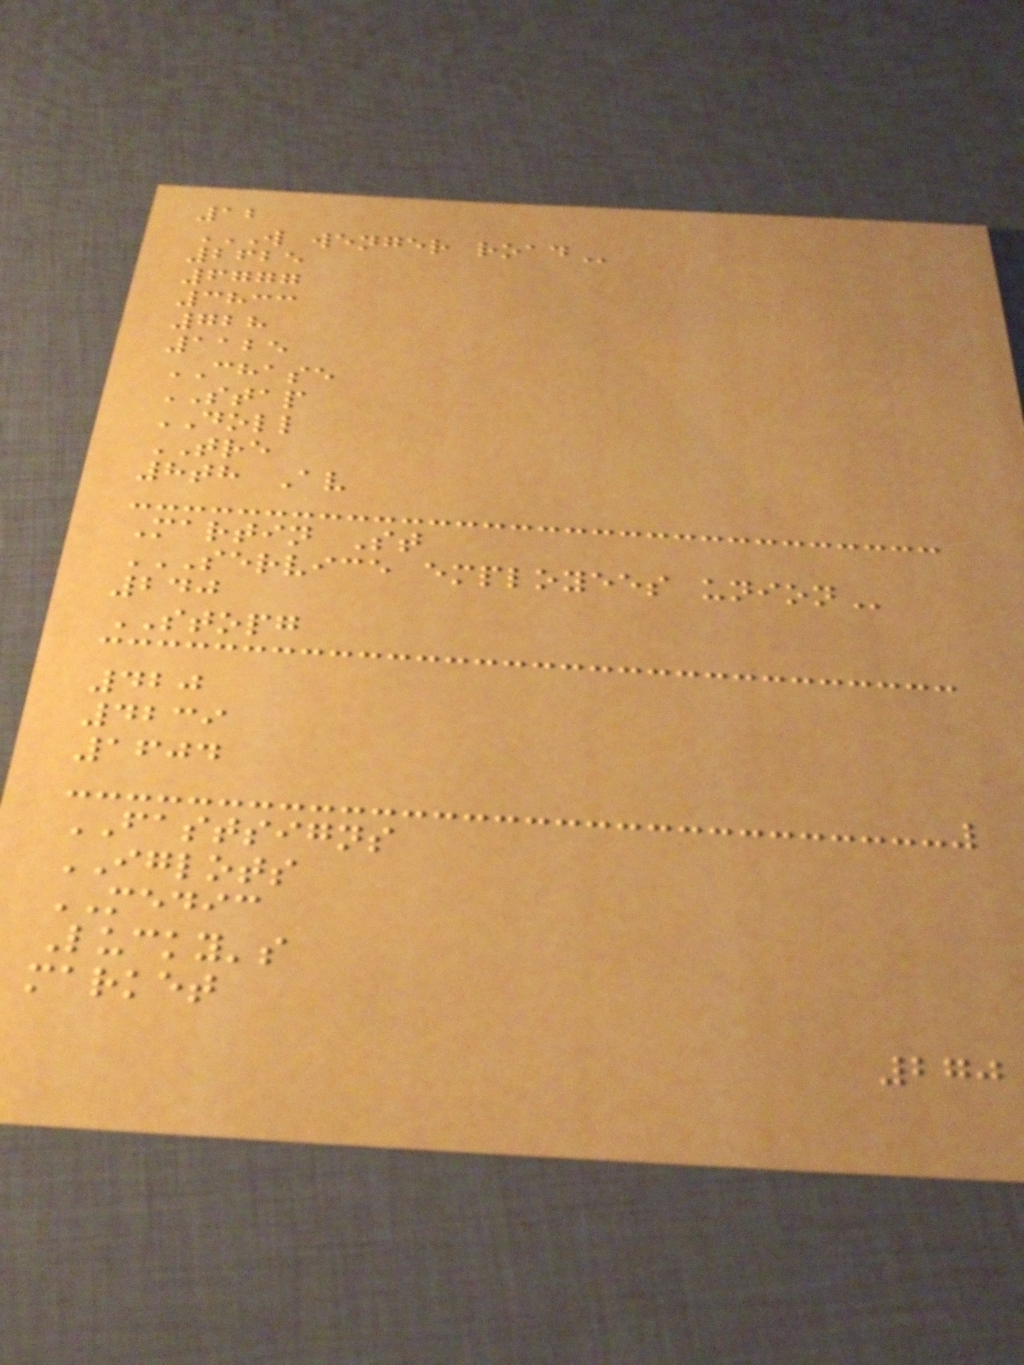12
W WENGER ROAD
2625
6777
3833
728
1125
CHASE
STAP
DOLL
TRE
8th Av
Martin St
SERVICE EMPLOYEES UNION
240
STOPG
420
4239
1604
FASTSIGNS
IGLOTS
MEDIC
Lucky's
market
270
